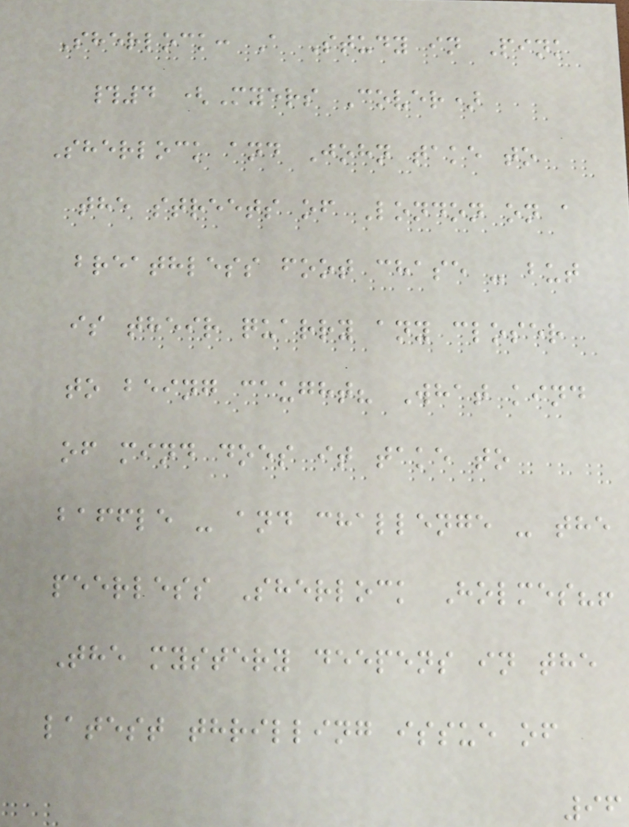Sherlock: A Study in Pink
#4 (Myers Cover)
Sherlock and John take to
the streets of London on a
breathless foot chase - but
is their quarry any closer
to being caught? What kind
of mind does it take to
baffle - and challenge - the
peerless Sherlock Holmes?!
The mystery deepens in the
latest thrilling issue of
96
